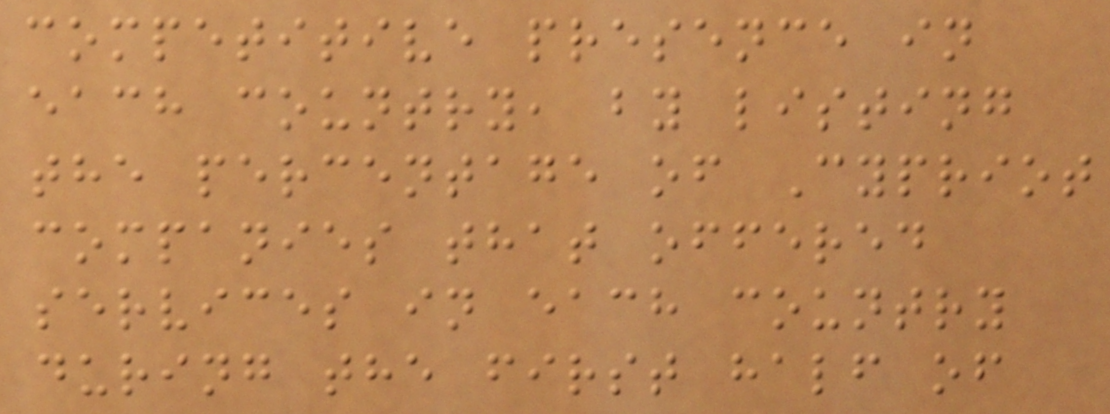competitive presence in
each country, by listing
the percentage of Cypriot
companies that offered
services in each country
during the first half of
